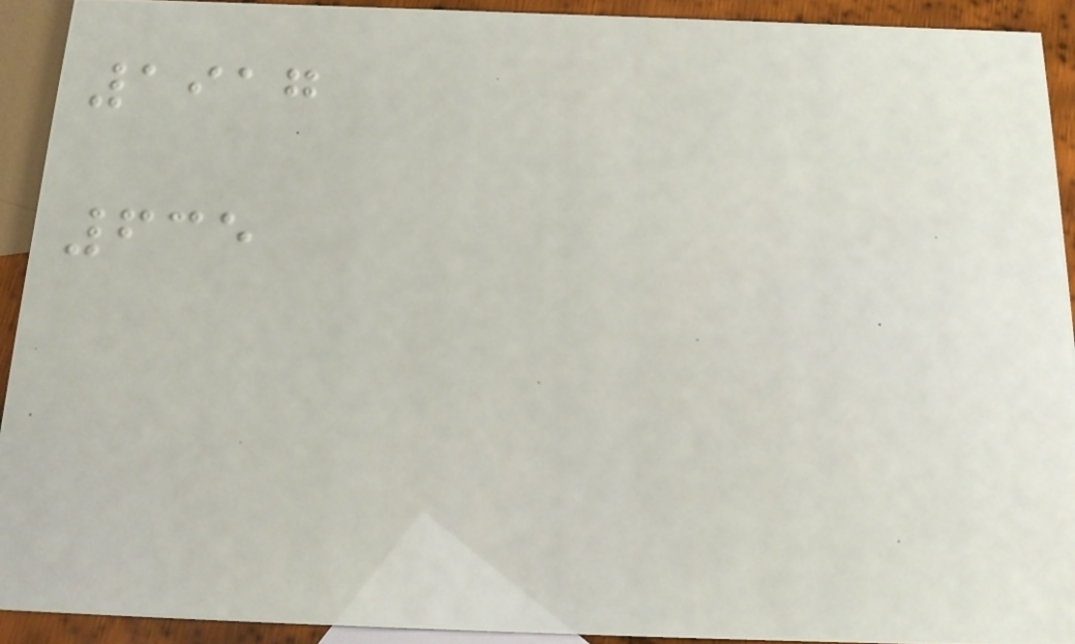1917
635
